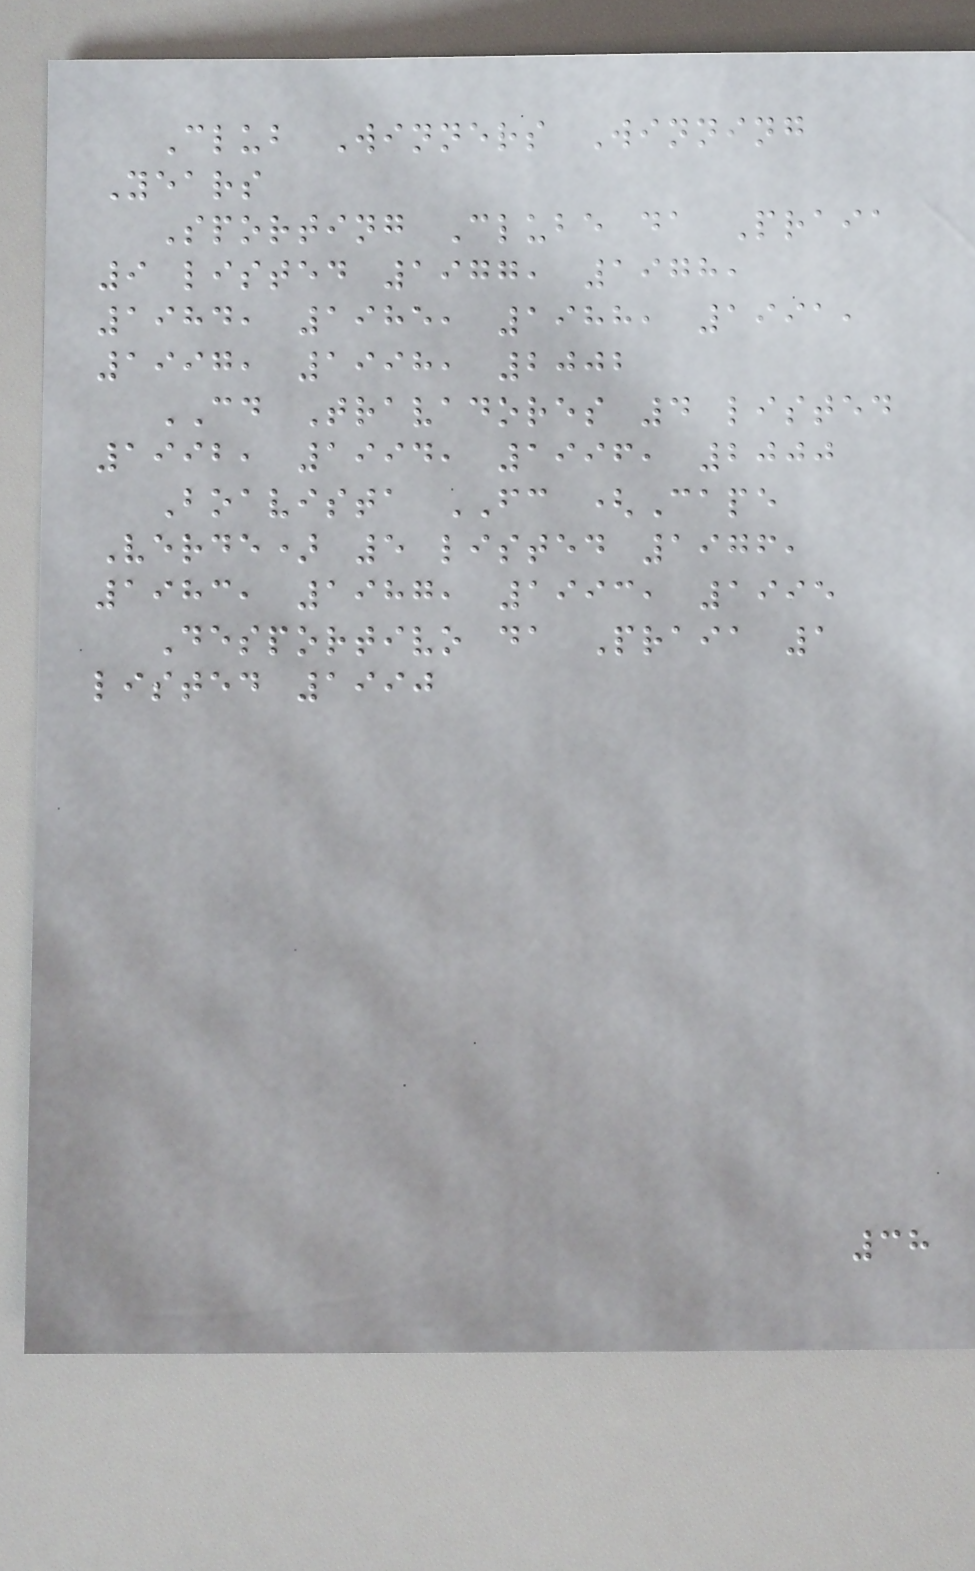Club Winners Winning
Years
Sporting Clube da Praia
9 listed 1977, 1978,
1984, 1985, 1988, 1991,
1997, 1998, 2002
CD Travadores 4 listed
1992, 1994, 1996, 2000
Boavista FC (Cape
Verde) 5 listed 1976,
1983, 1987, 1993, 1995
Desportivo da Praia 1
listed 1990
38
